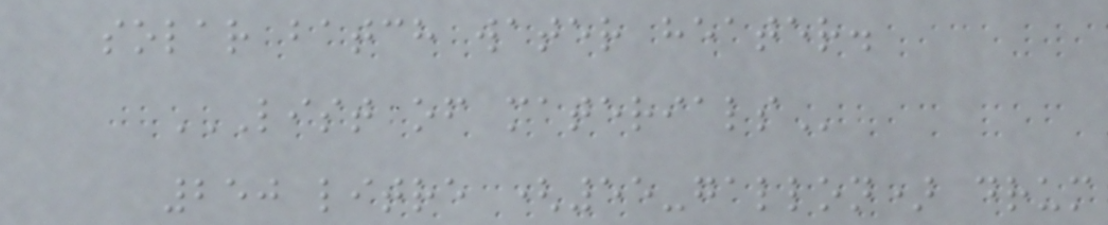solar batch water heater.
LIST OF MATERIALS
250 litre (55-gallon) drum
